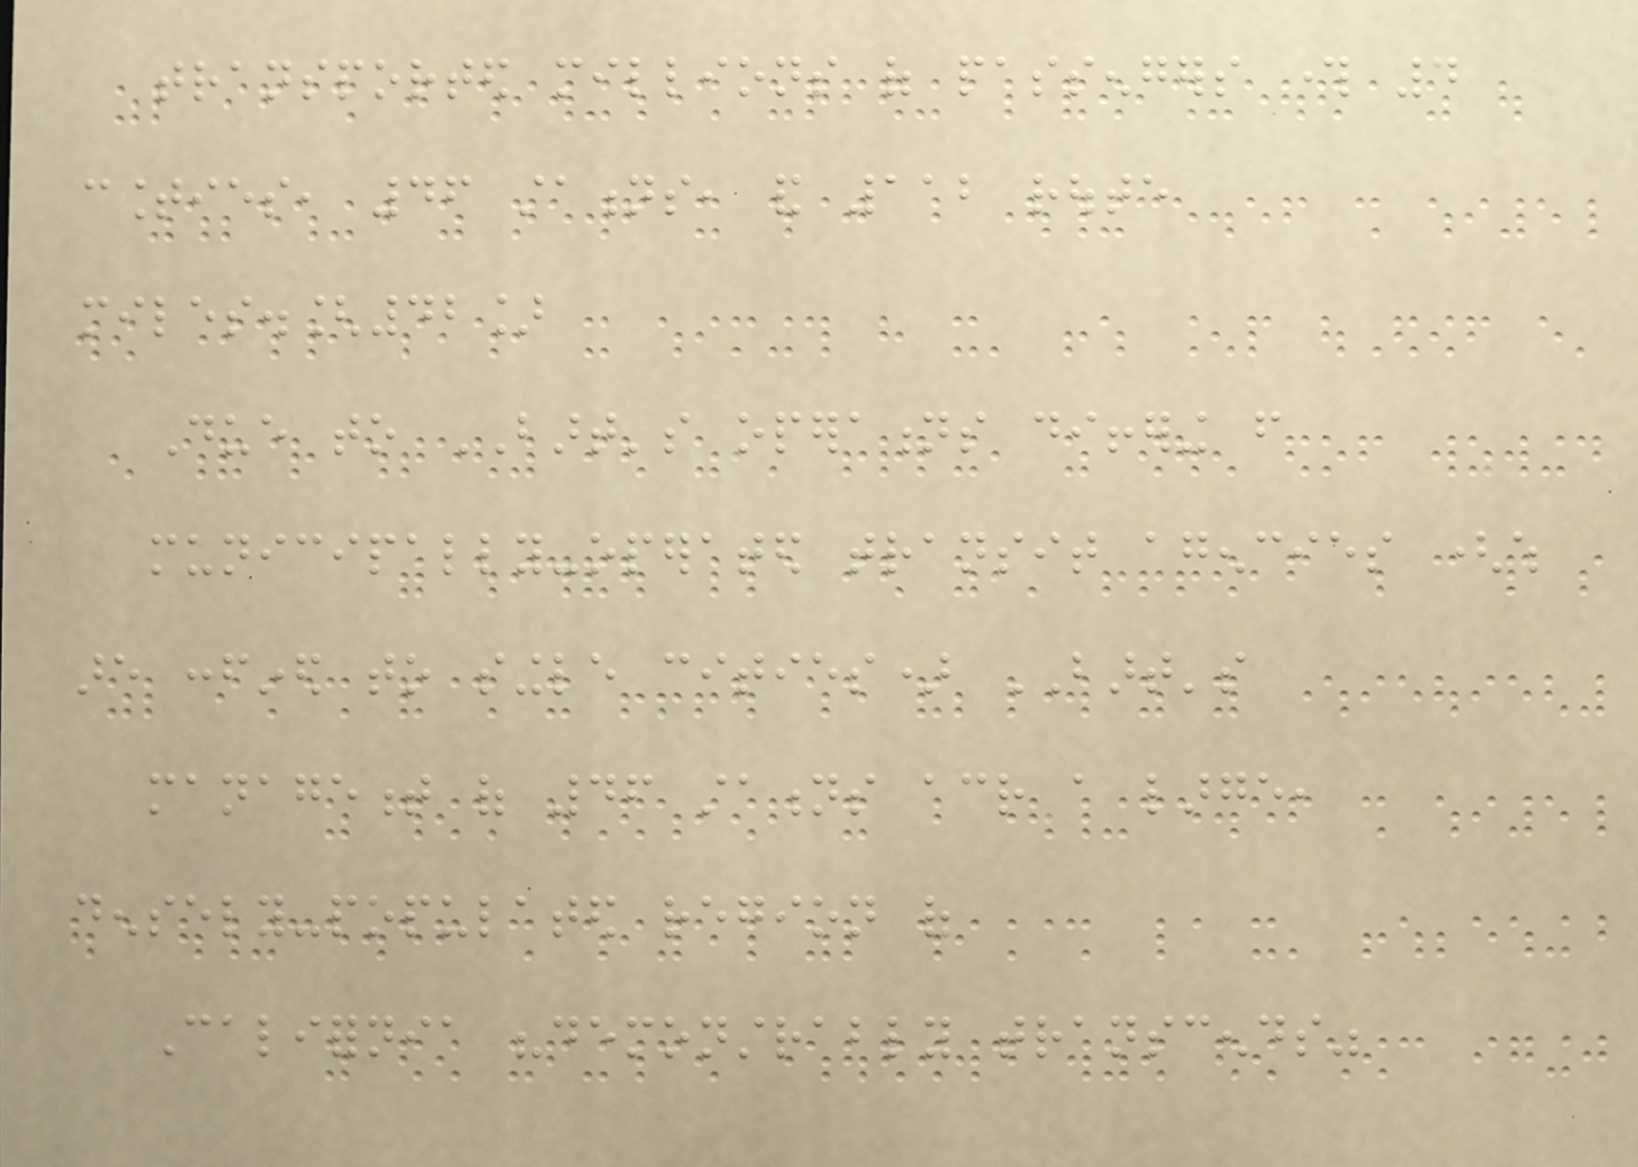transported millions of passengers through 4
counties, 46 stations, and 112 route
miles.[42]
Due to BART's operations differing from
municipally-operated transit agencies (which
are confined to single cities) BART's
management of 46 stations across a large,
densely-populated region of
California "demonstrably transcends"
